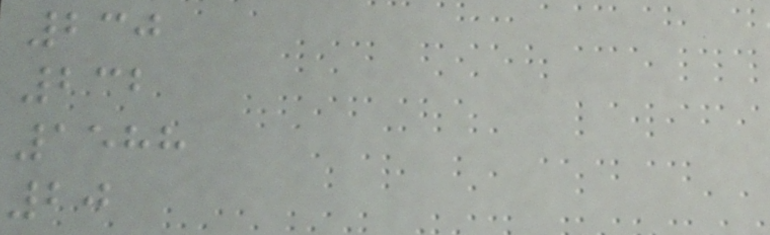230
232
1588
20
